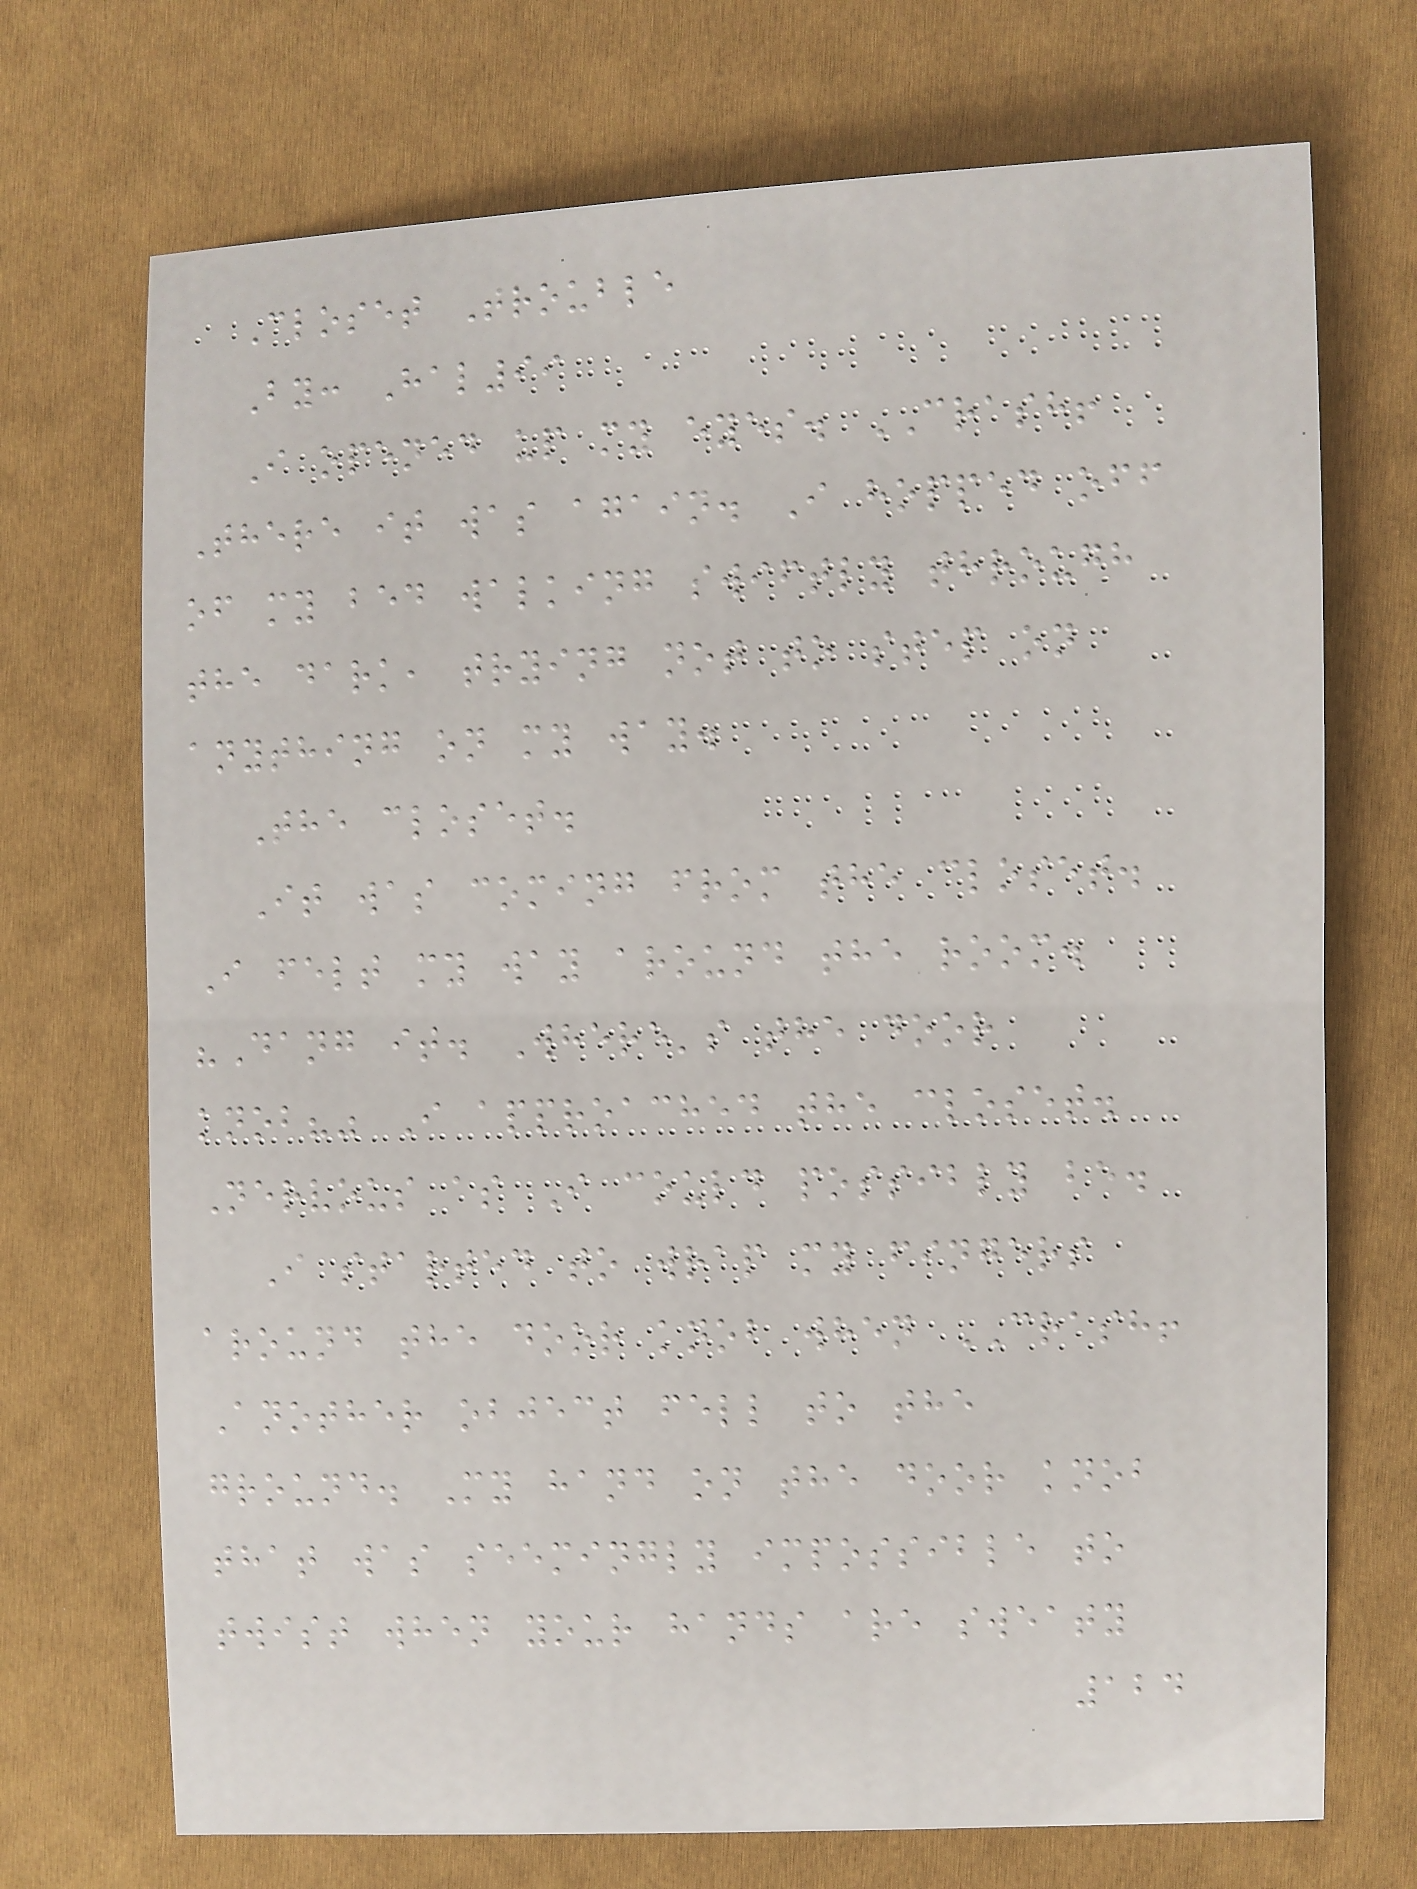Closet Trouble
By: Hal99
I opened up my eyes. CRASH!
There it was again. I hopped off
of my bed walking swiftly through
the dark, trying not to step on
anything on my way.
The closet.
It was coming from the closet.
I felt my way around the room.
"Dang it. Where's the door
knob?" I approached the closet.
Nervous as I could possibly be.
I started to wrap my fingers
around the door knob when CRASH!
Another object fell to the
ground. My hand on the door knob
that was seemingly impossible to
twist when your hands are sweaty
124
